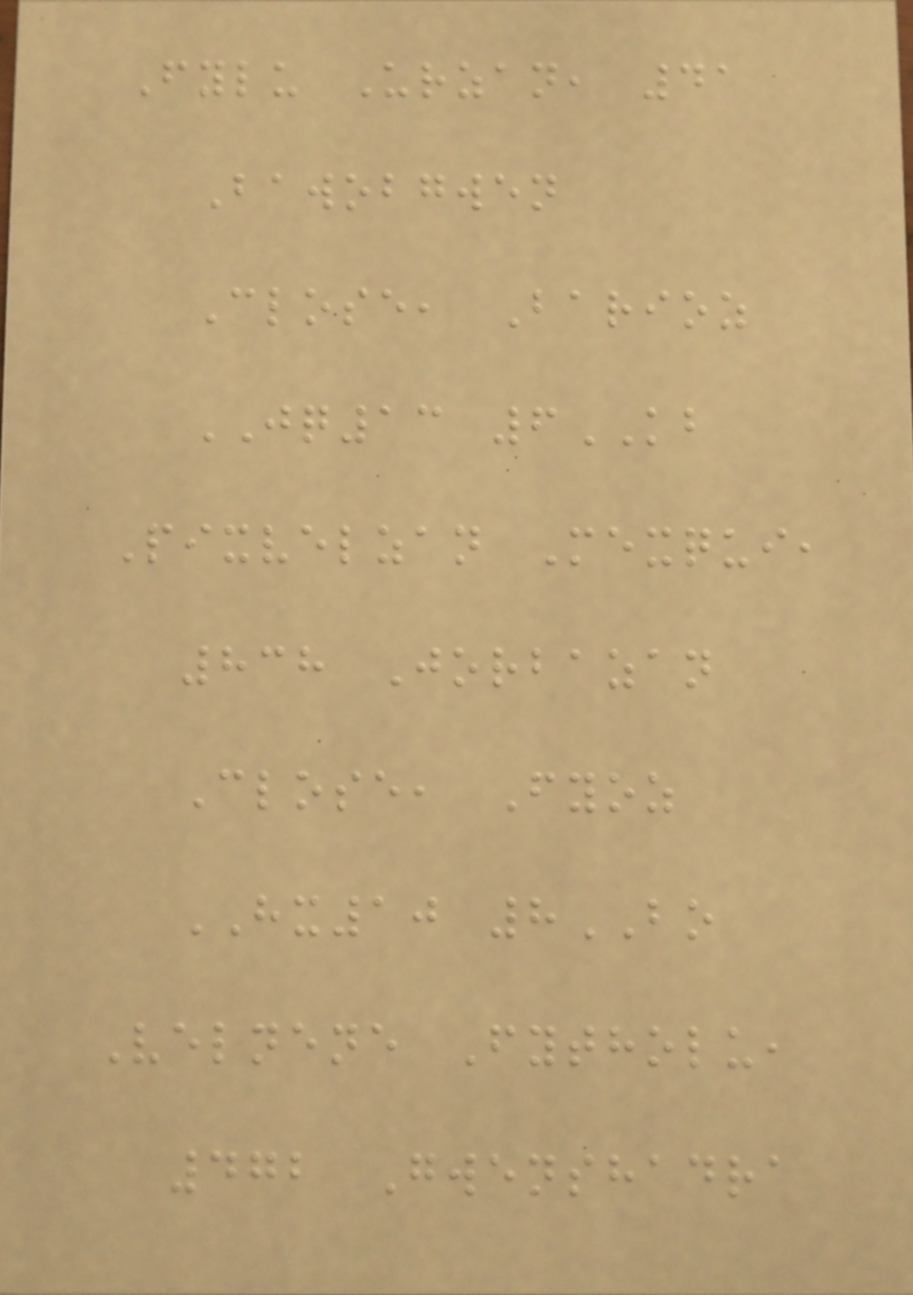Fylu Urzan, 41
Bawobgwen
Close, Barioz
JQ13 6KB
Pixvelzan Mexqui,
838 Jorbazan
Close, Fyoz
HX10 8BO
Velnene Fytholu,
472 Gwenshadra
